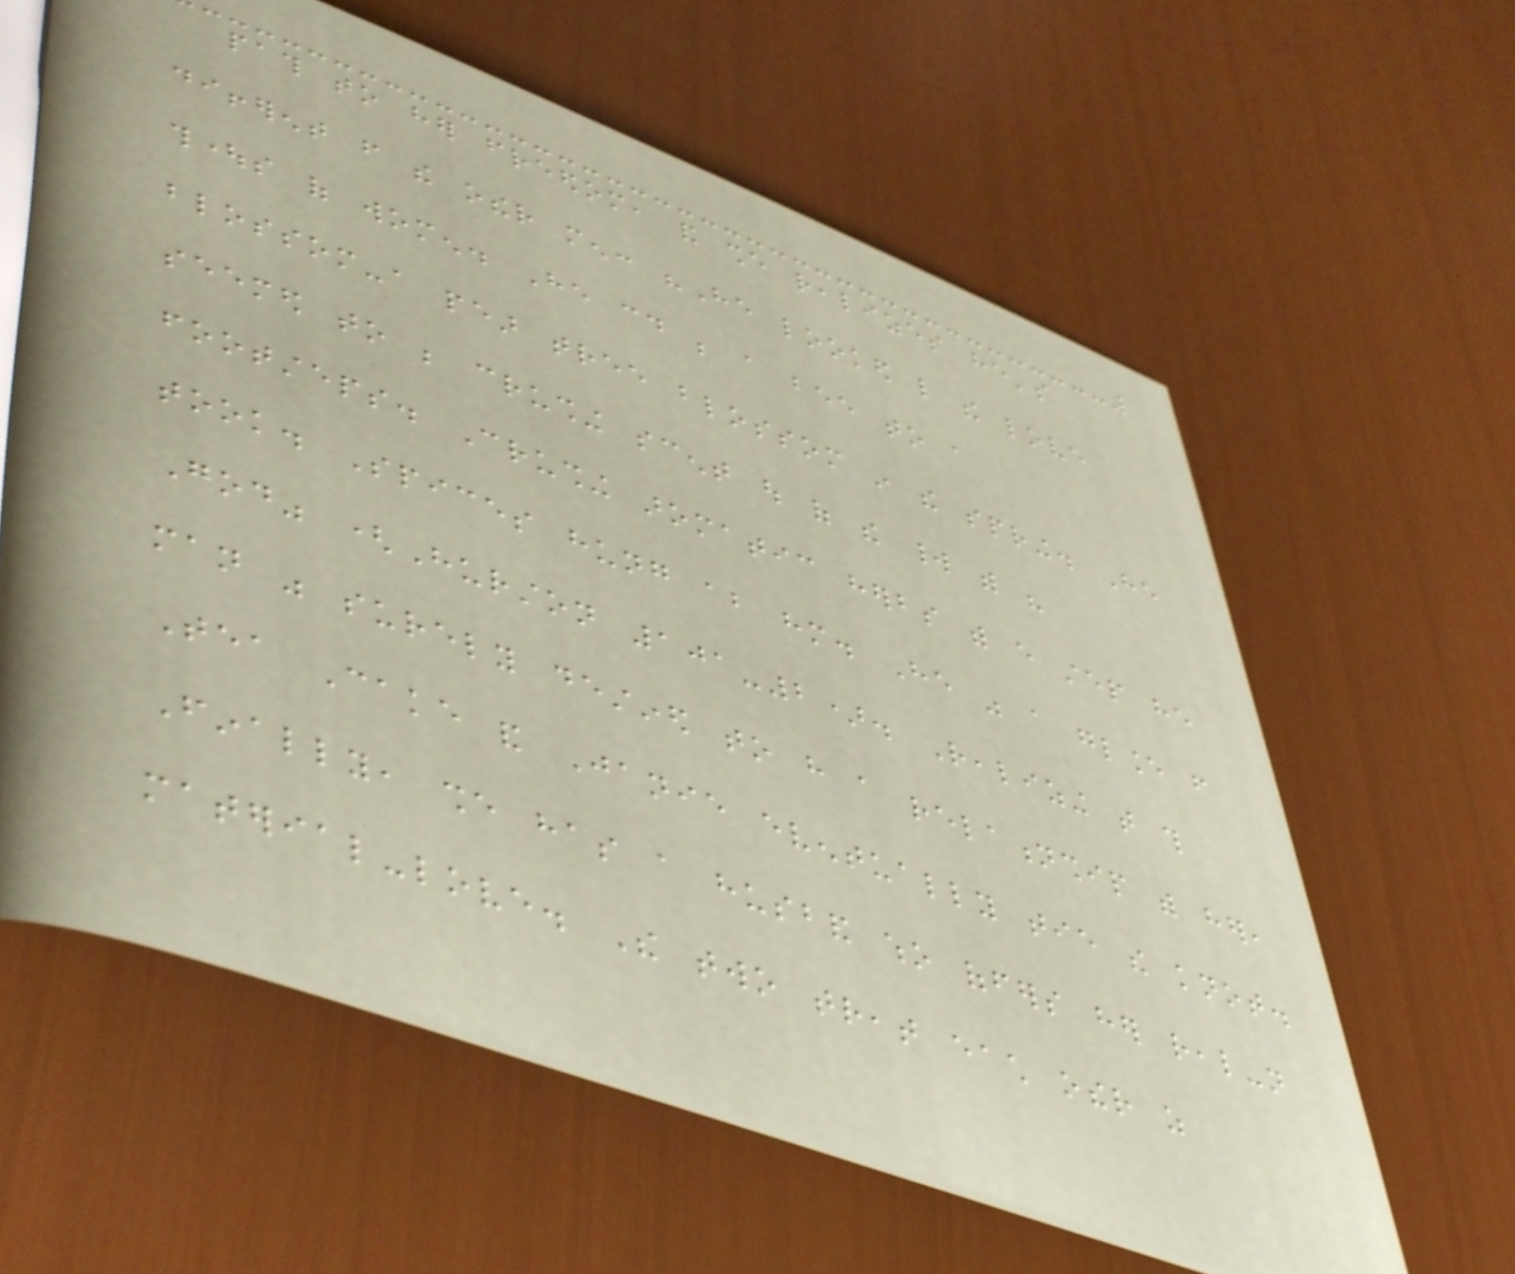path to her freedom, and she realizes he's
different from the other men: "He looked like the love
thoughts of women. He could be a bee to a
blossom-a pear tree blossom in the spring. He
seemed to be crushing scent out of the world with his
footsteps. Crushing aromatic herbs with every step he
took. Spices hung about him. He was a glance from
God" (Hurston 101-2). Realizing that this
man was surely destined to have a relationship with her,
Tea Cake and Janie eventually tie the knot.
Finally, she has a husband who offers her real-not
material-love. The two treat each other as
